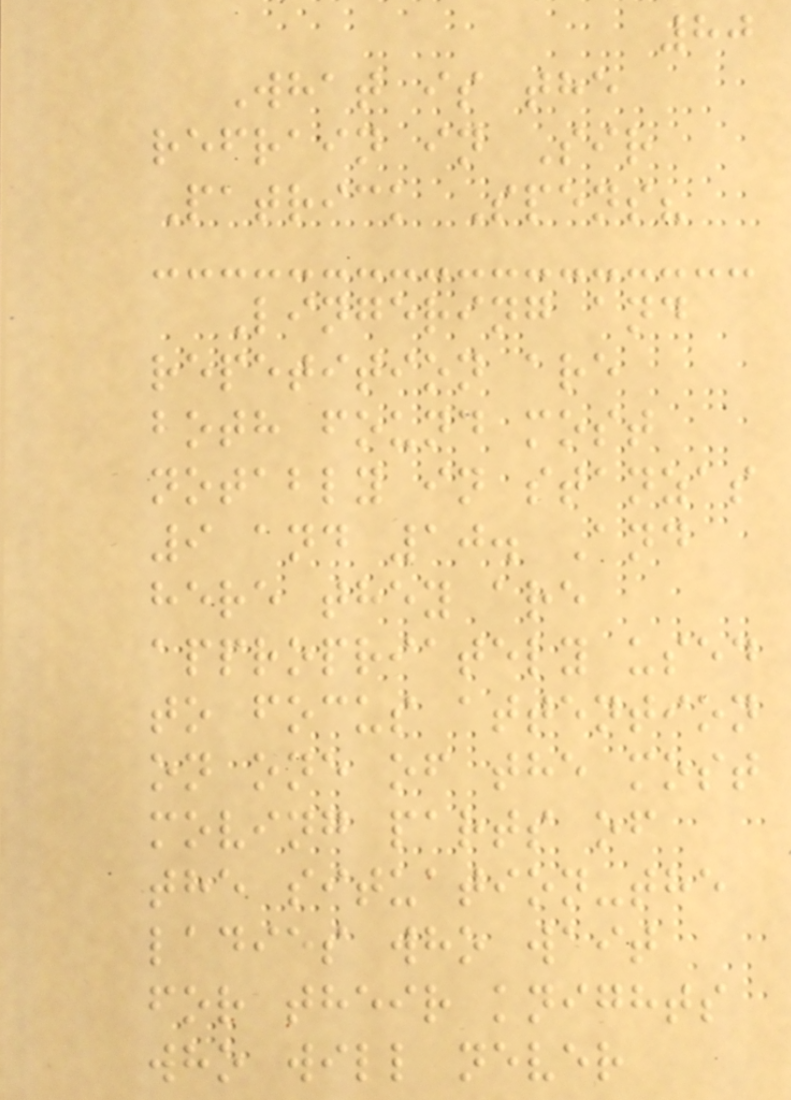80
What is the
refrain in Sir
Patrick Spens?
Lingering and
repetition are
both found most
notably in stanzas
9 and 10. And
here they are
appropriately used
to focus attention
on one of the most
moving parts of
the situation-the
ladies who wait
for their knights
who will never
